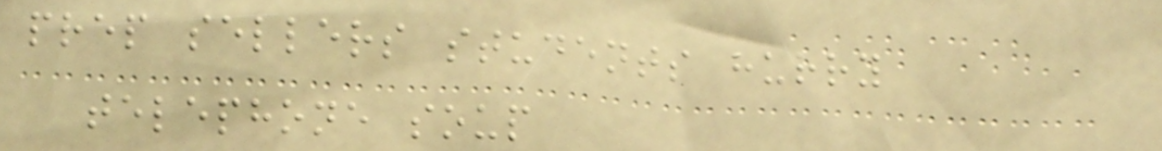prep sellers students hurry
telephone soup
